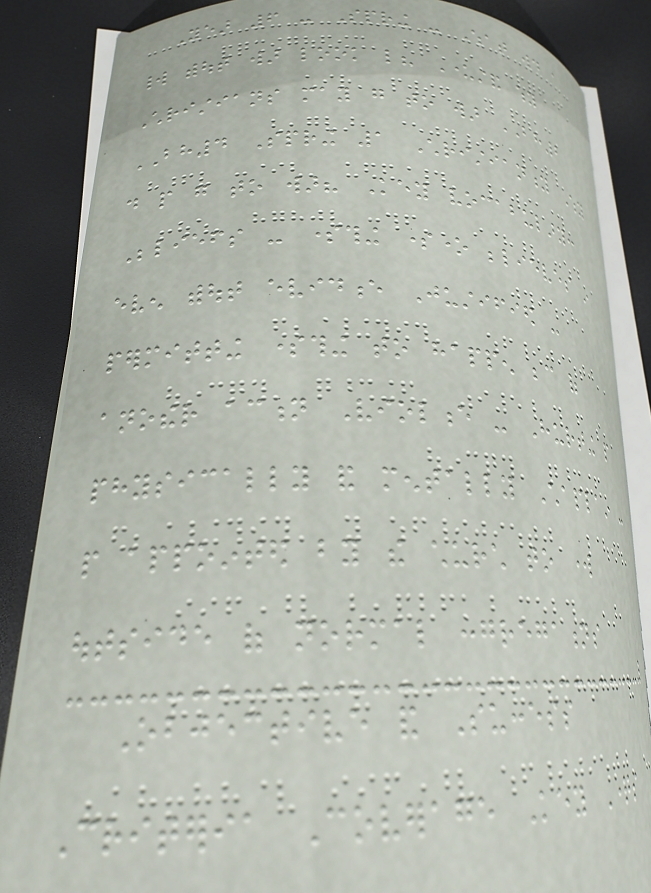Year 6 - Spring - What would a
world without war look like? Understand why
Christians may go to war BH2
BH4 Spring 1 Christianity Why
do people go to war? Key vocabulary:
Beliefs - something someone believes in
even without evidence Justified -
permitting something to happen because of
another action Violence - Hurting people
physically and mentally Chaplain -
people appointed by the church to work
outside of normal congregations
Objective and Success
Criteria Coverage Key Questions
